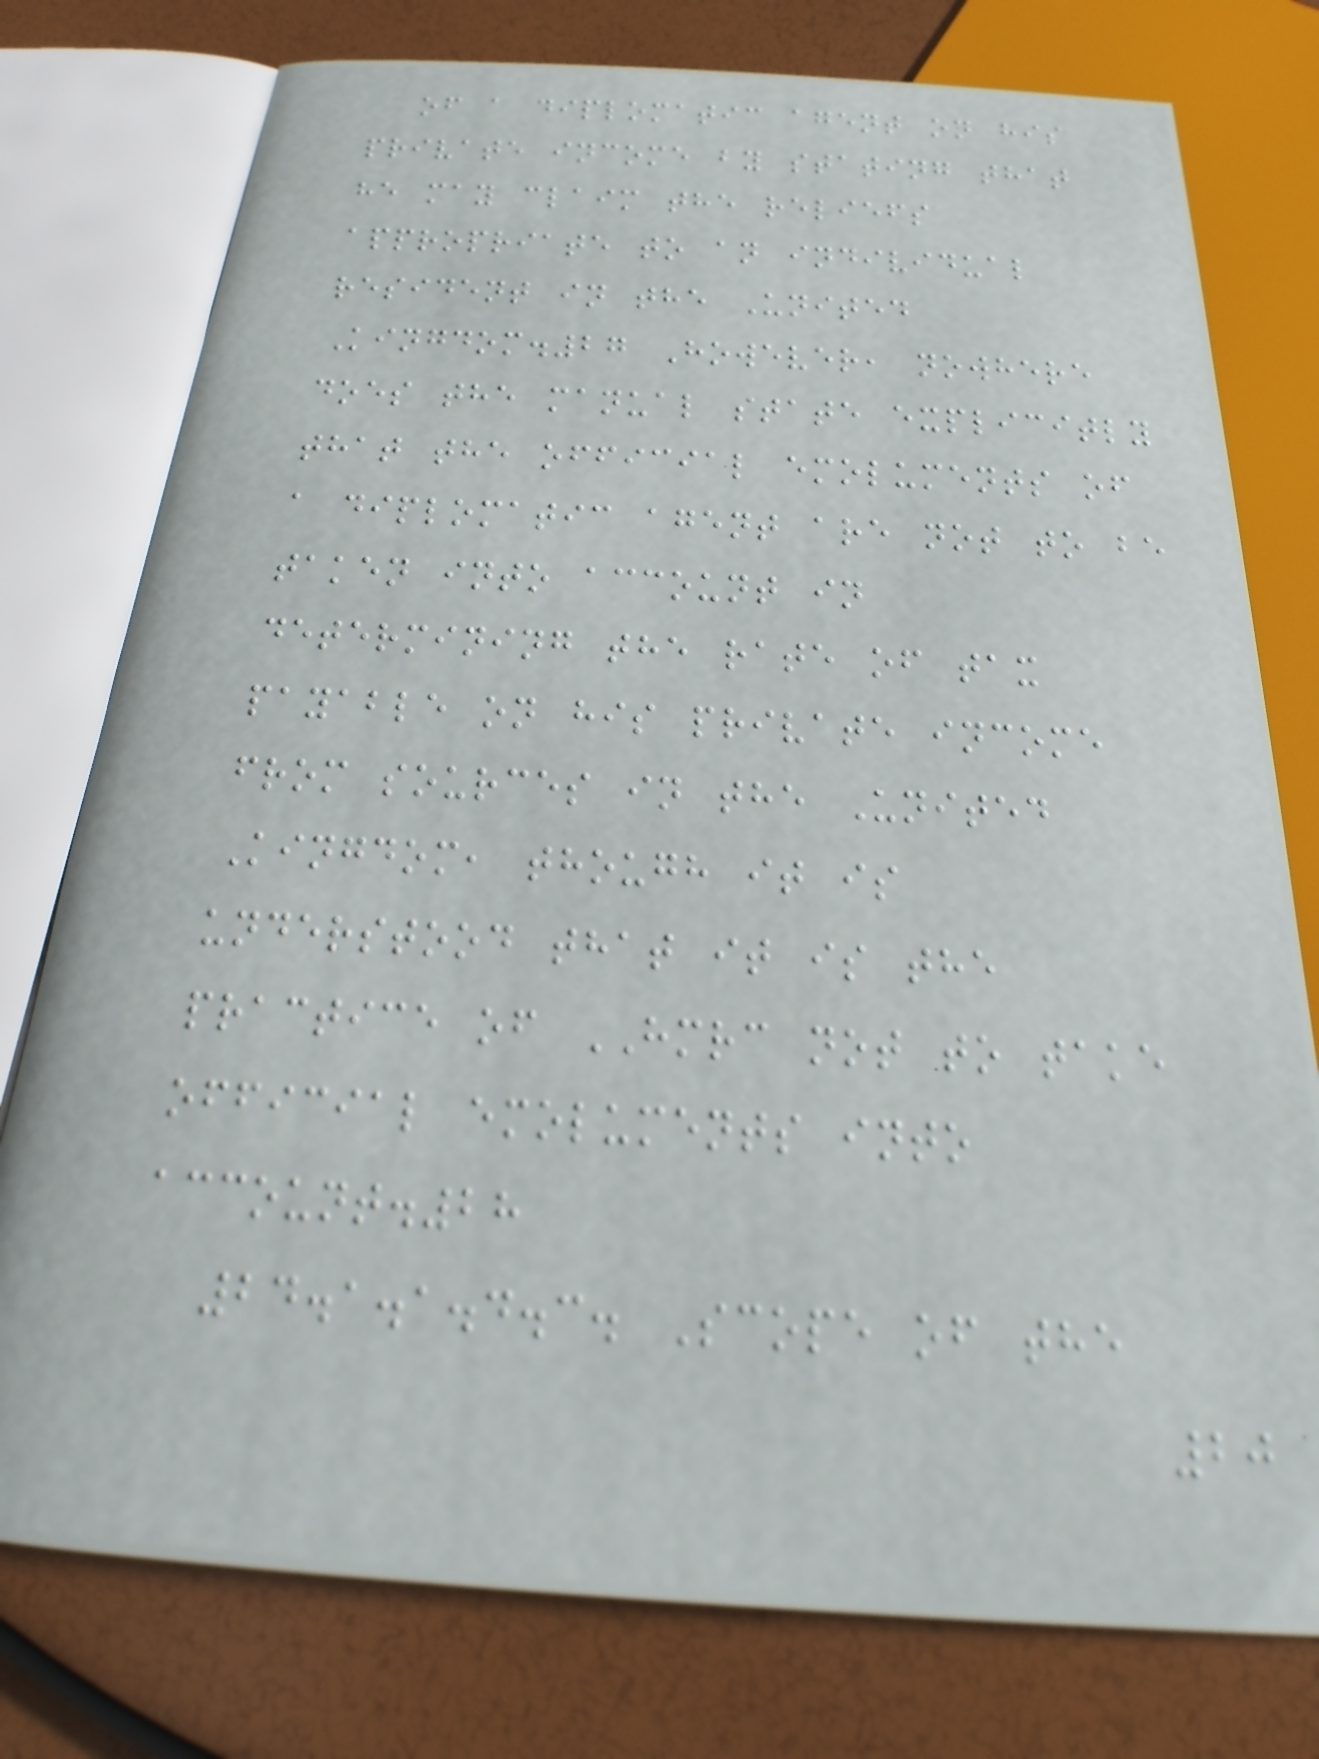of a diplomatic agent on his
private income by stating that
he may claim the reliefs
appropriate to an individual
resident in the United
Kingdom.27 However, nowhere
does the manual state explicitly
that the official emoluments of
a diplomatic agent are not to be
taken into account in
determining the rate of tax
payable on his private income
from sources in the United
Kingdom, though it is
understood that it is the
practice of HMRC not to take
official emoluments into
account.28
24.1.1.4.3. Scope of the
20
